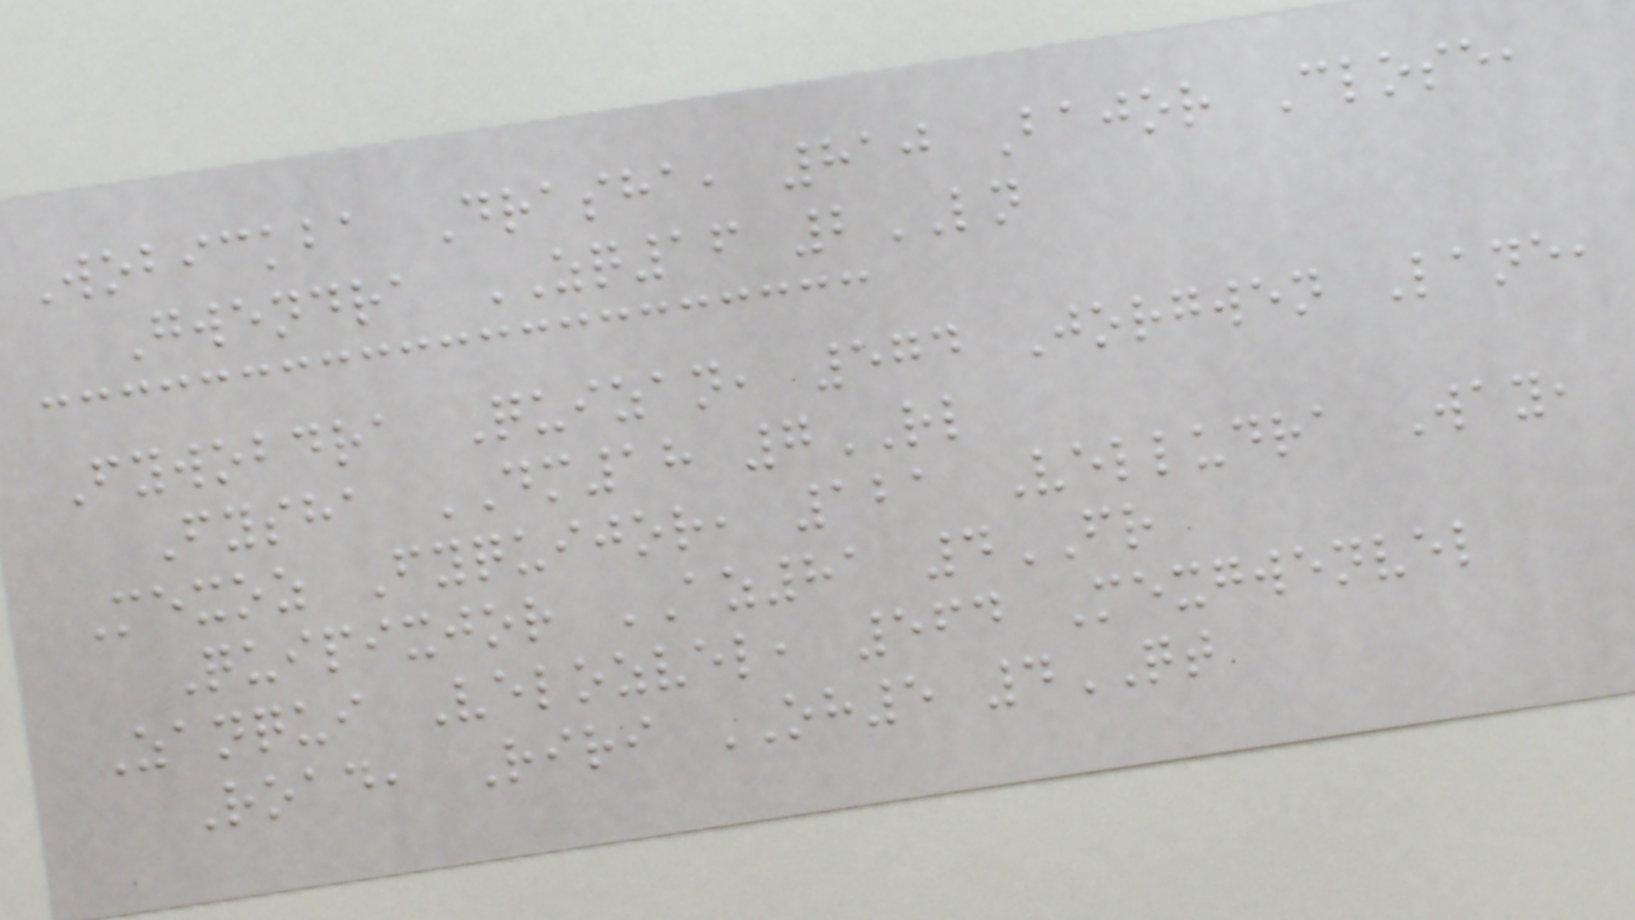Wobickba Drasha, 810 Bajor Close,
Gwendra ZQ16 2LN
Fywobdra Quizan, 574 Jorgwen Lane,
Fysha DM18 7RL
Mexoz Fyquijor, 121 Velludra Way,
Quipixjor AZ81 4FR
Zanqui Velozvel, 564 Mexgwenvel
Road, Riri OH5 4QT
